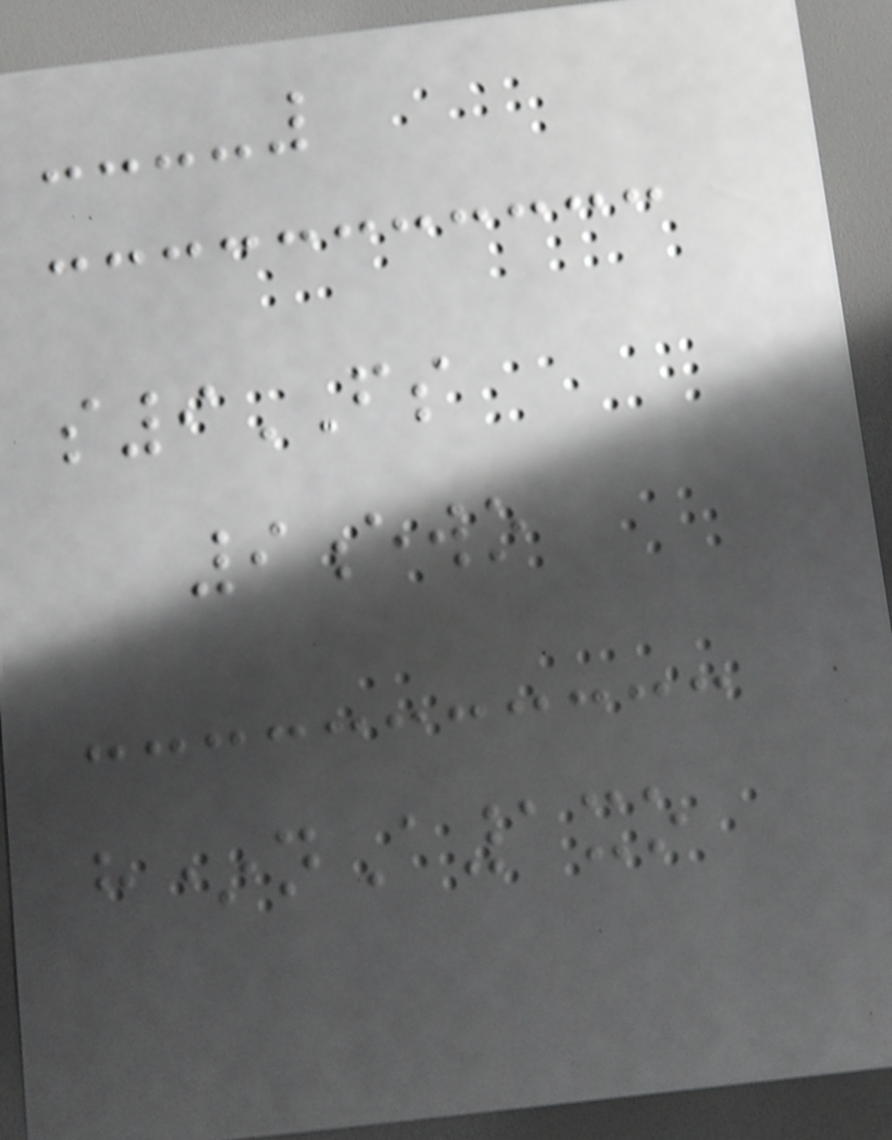s9FS
9ewo
h*nA1xo
